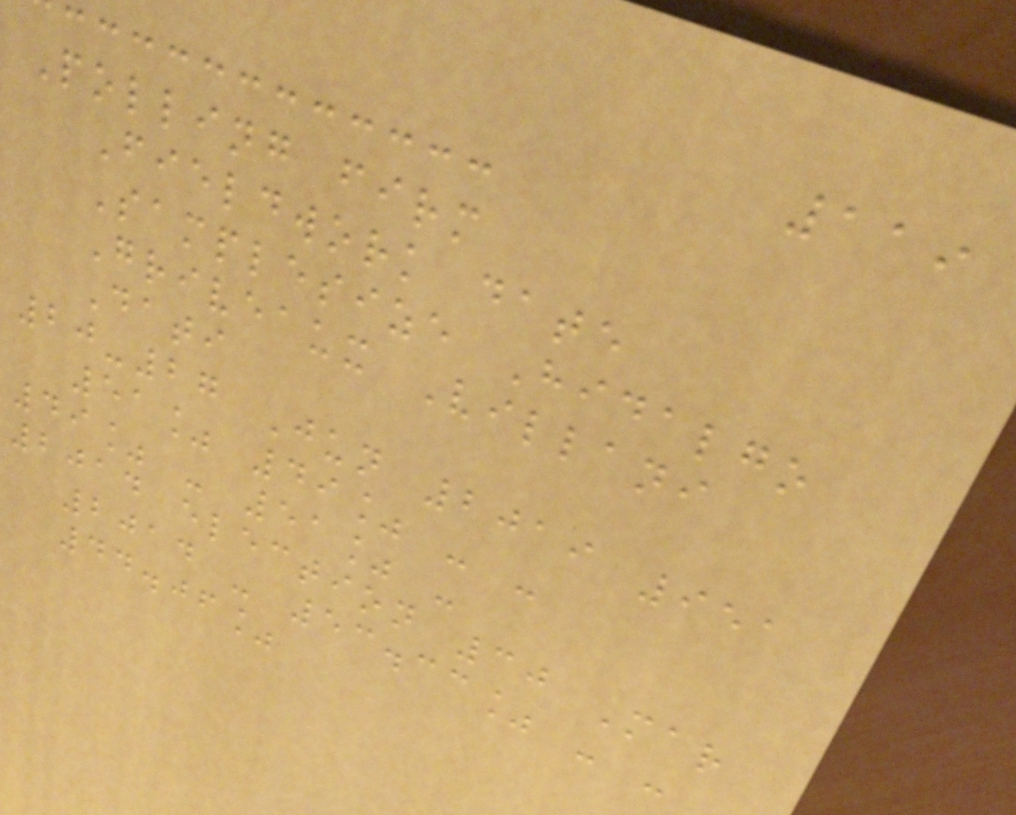119
Polling firm
Fieldwork date
Samplesize Hidalgo
Griveaux Villani
Dati
20-27 Jun 2019 951
51% 49% - -
49% - 51% -
2014 election 30 Mar
2014 - 53.33% - -
44.06%
